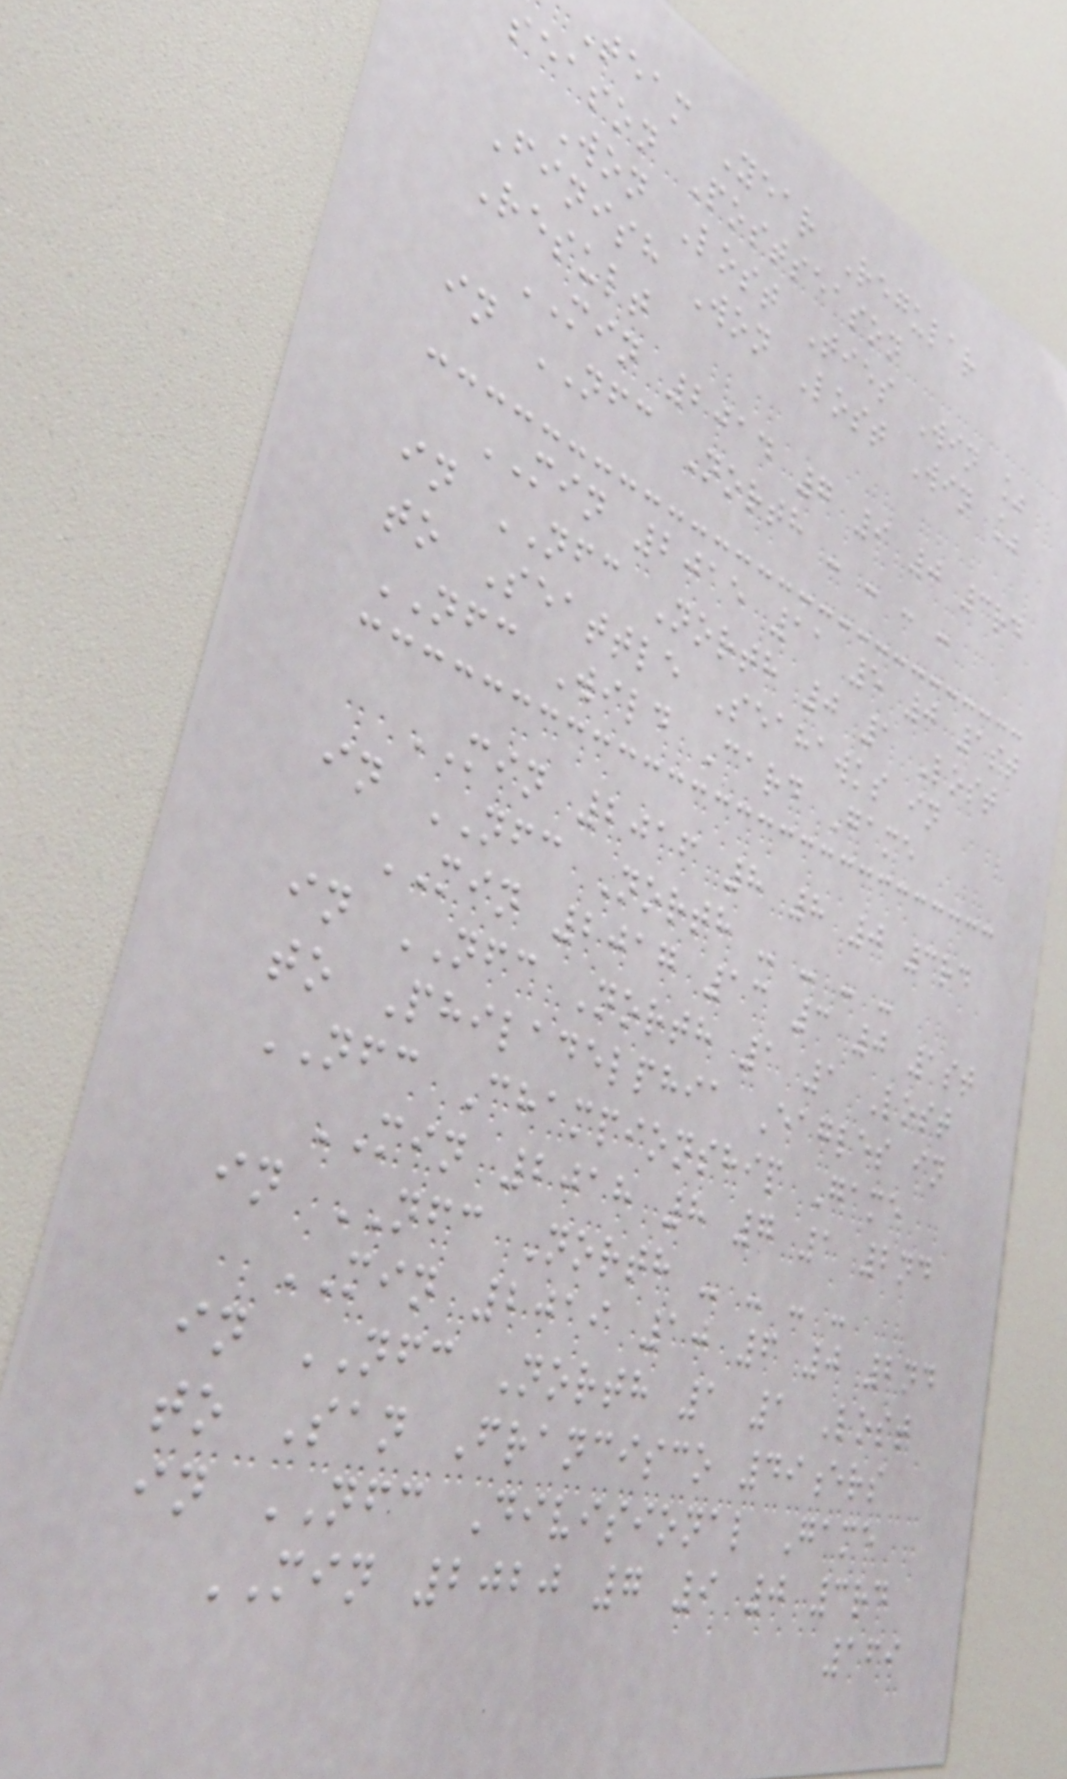Team Year Regular
season Postseason
Won Lost Ties Win %
Finish Won Lost Win %
Result
MIN 2014 7 9 0 3rd
in NFC North - - - -
MIN 2015 11 5 0 1st
in NFC North 0 1 Lost
to Seattle Seahawks in
NFC Wild Card Game
MIN 2016 8 8 0 3rd
in NFC North - - - -
MIN 2017 13 3 0 1st
in NFC North 1 1 Lost
to Philadelphia Eagles in
NFC Championship Game
MIN 2018 8 7 1 2nd
in NFC North - - - -
MIN 2019 10 6 0 2nd
in NFC North 1 1 Lost
to San Francisco 49ers
in NFC Divisional Game
MIN 2020 7 9 0 3rd
169
